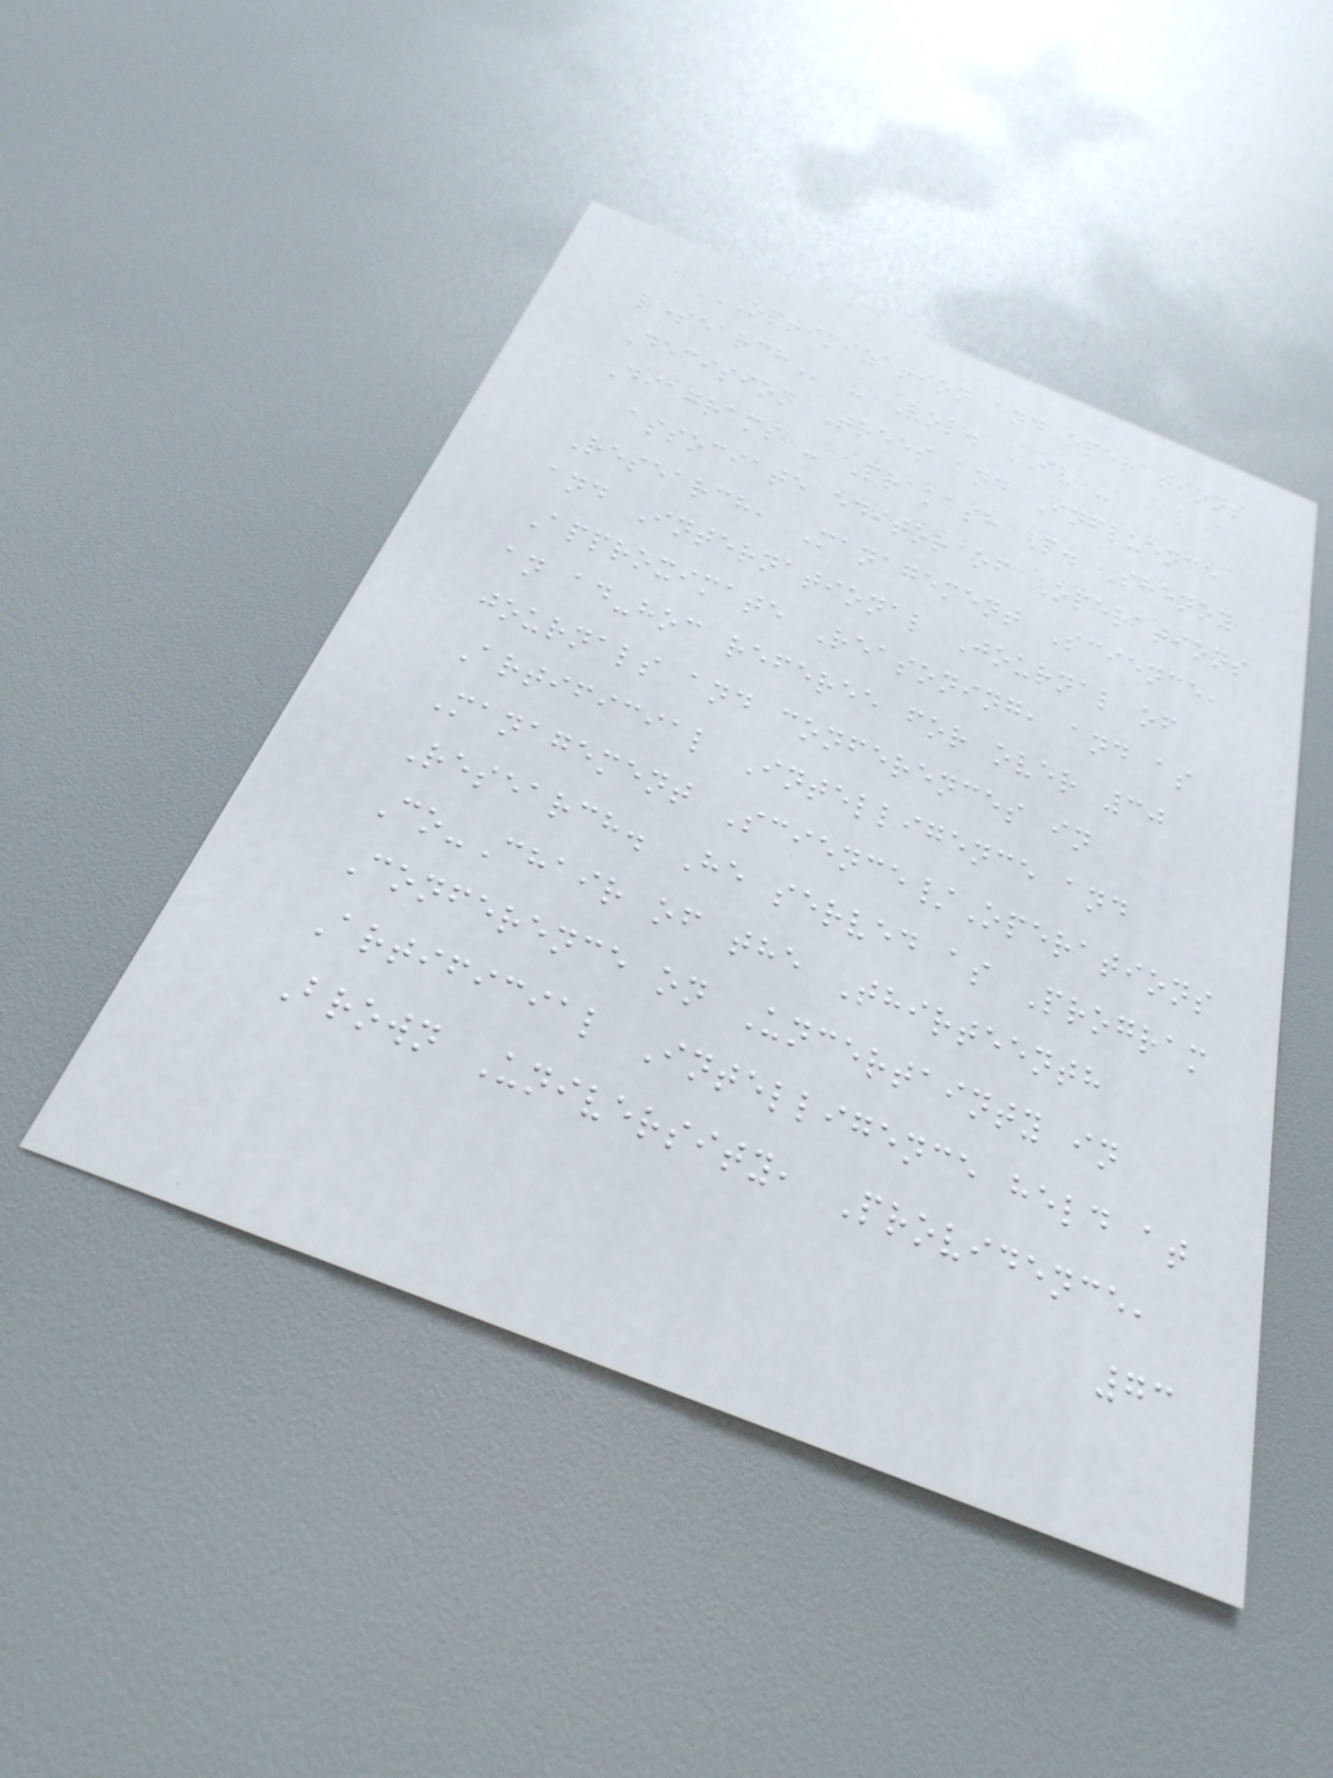OPTIMIZATION AND OPERATIONS
RESEARCH - Vol. IV -
Decision Trees and Influence
Diagrams - Prakash P. Shenoy
associate editor of Operations
Research, Management Science,
and International Journal of
Approximate Reasoning, and as
an ad-hoc referee for over 30
journals and conferences in
Artificial Intelligence and
Management Science/Operations
Research. He served as Program
Co-Chair of the Thirteenth
Conference on Uncertainty in
Artificial Intelligence held at
Brown University, Providence,
73
